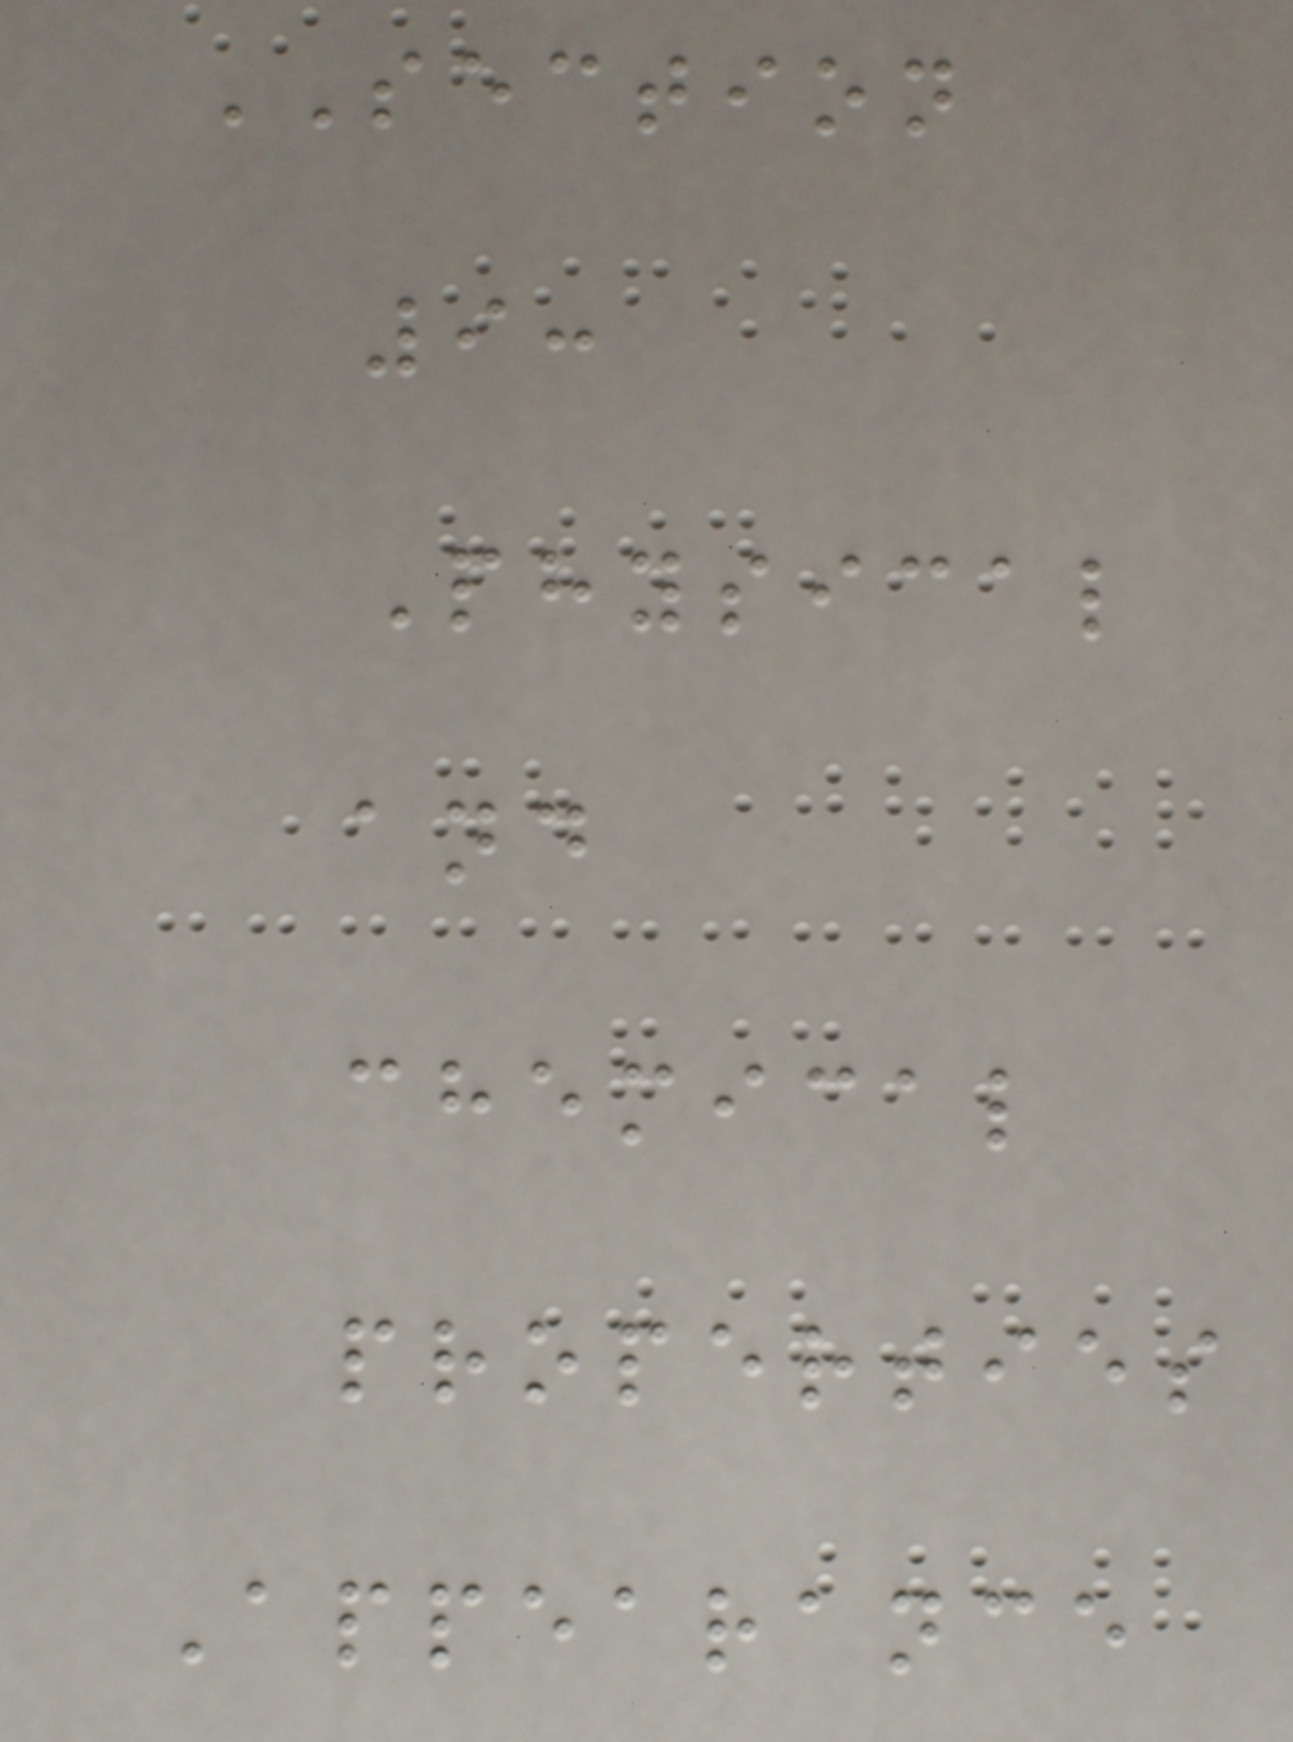SECTION
9:
Physical
and
chemical
properties
Appearance
